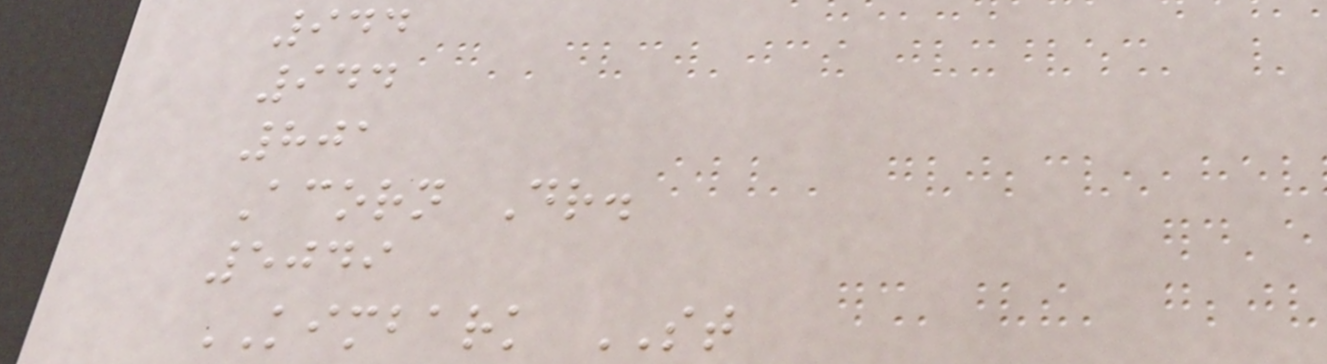944
944
801
Acorn Dr.
5049
KIMBARK ST
